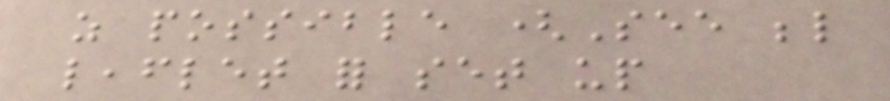as possible (See below
leaflet for set up
